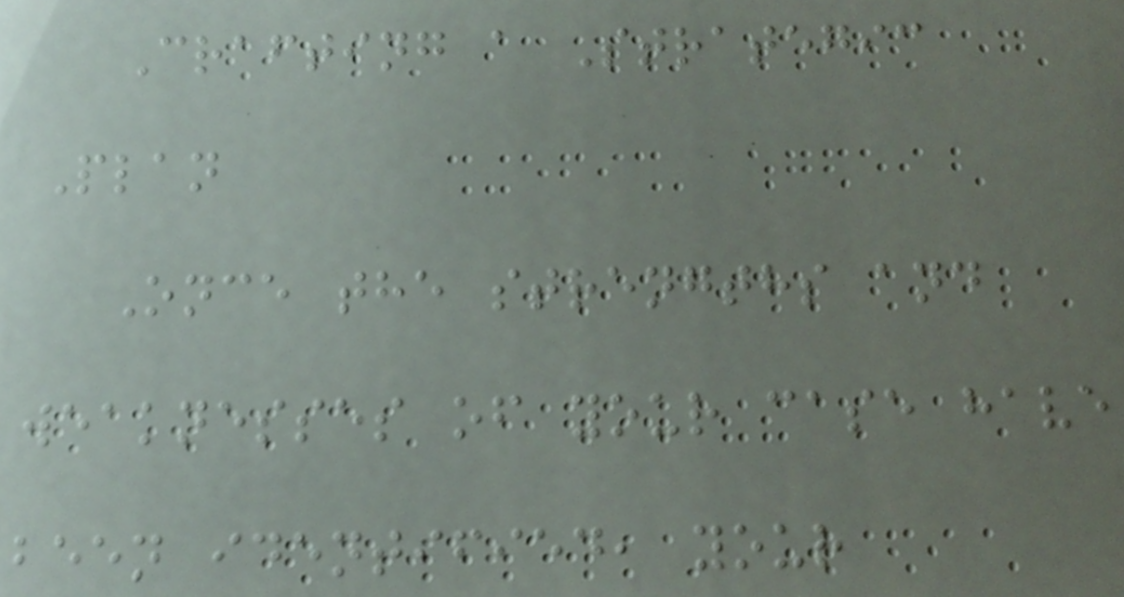Crafting a Strategic
Plan
Once the strengths and
weaknesses of your case have
been identified, your
